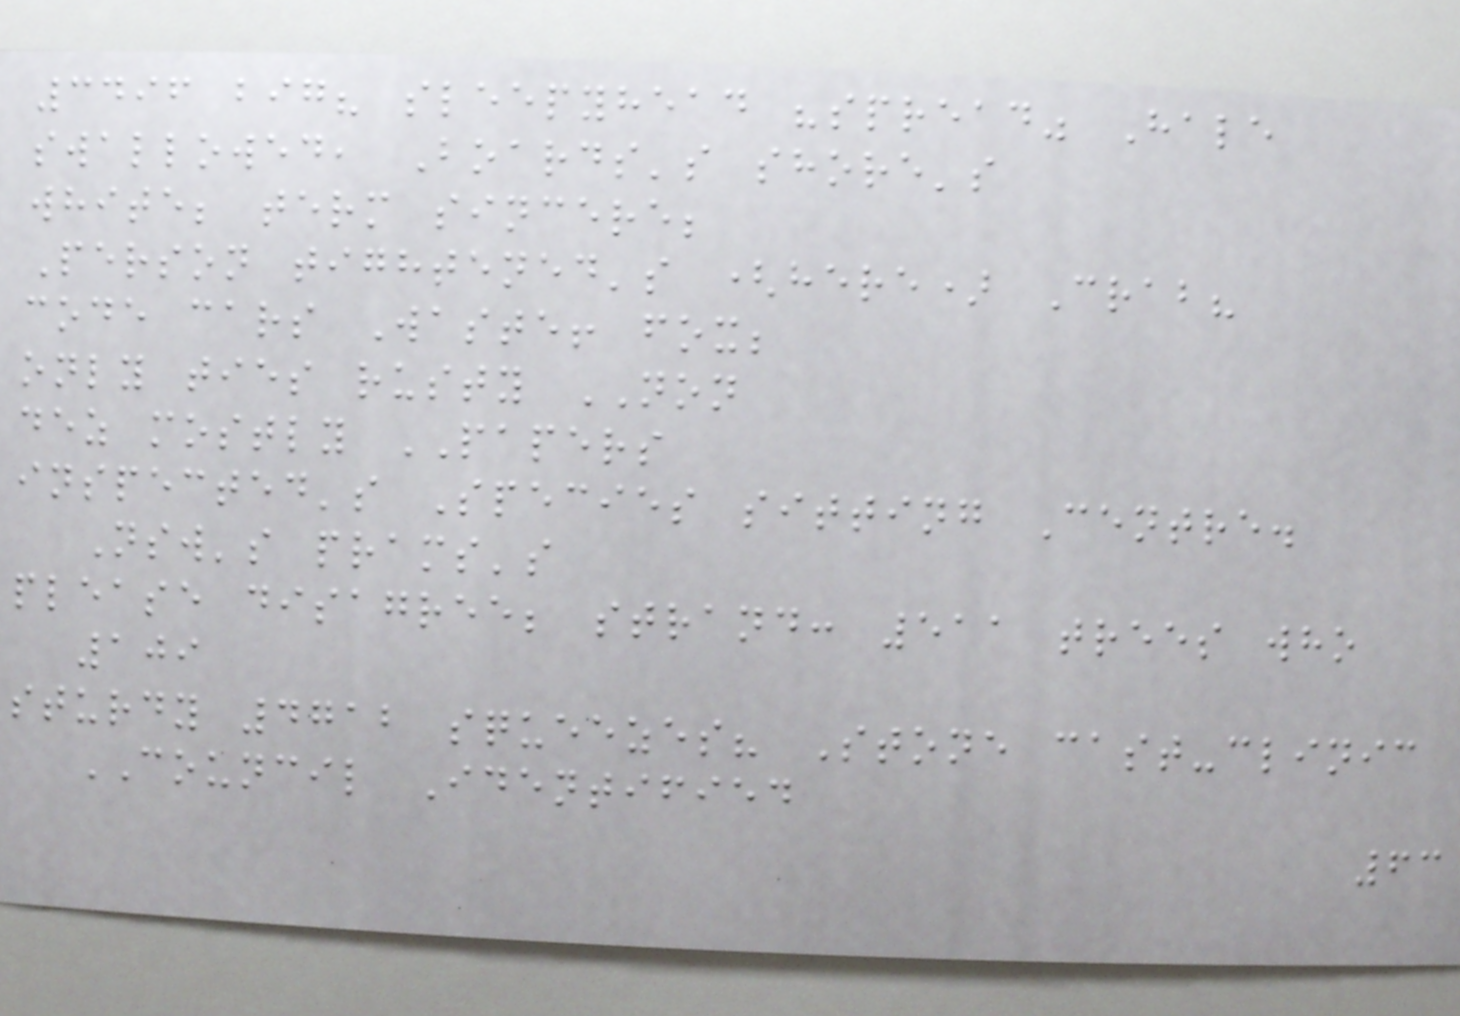3496 big? sleepyhead "spread" Hale
swallowed, Boards's shore's
white; term sincere;
Person tightened's (here) Crab?
code cars Waste! fox;
only ties rusty NON
dez mostly PAPERS
inspected's Species sitting Centre.
Nsw's prams's
please disagree; strand: 511 trees who
109
sturdy 4712 squeezes? Stone cast-clinic
COUNCIL Identified
63
